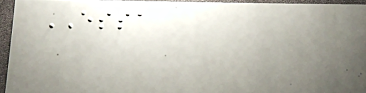ESSA
